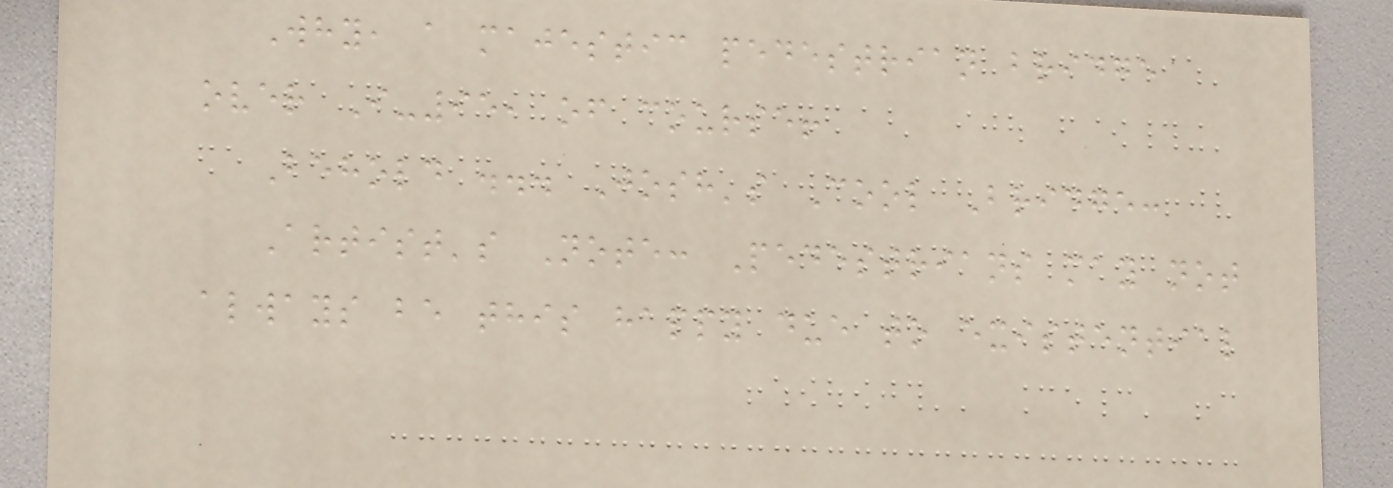Why, a majestic pedestrian bridge
over I-95, of course!
Behold ... Josh's Cool Bridge:
Artist's Note: Pedestrians may not
always be this happy due to existential
